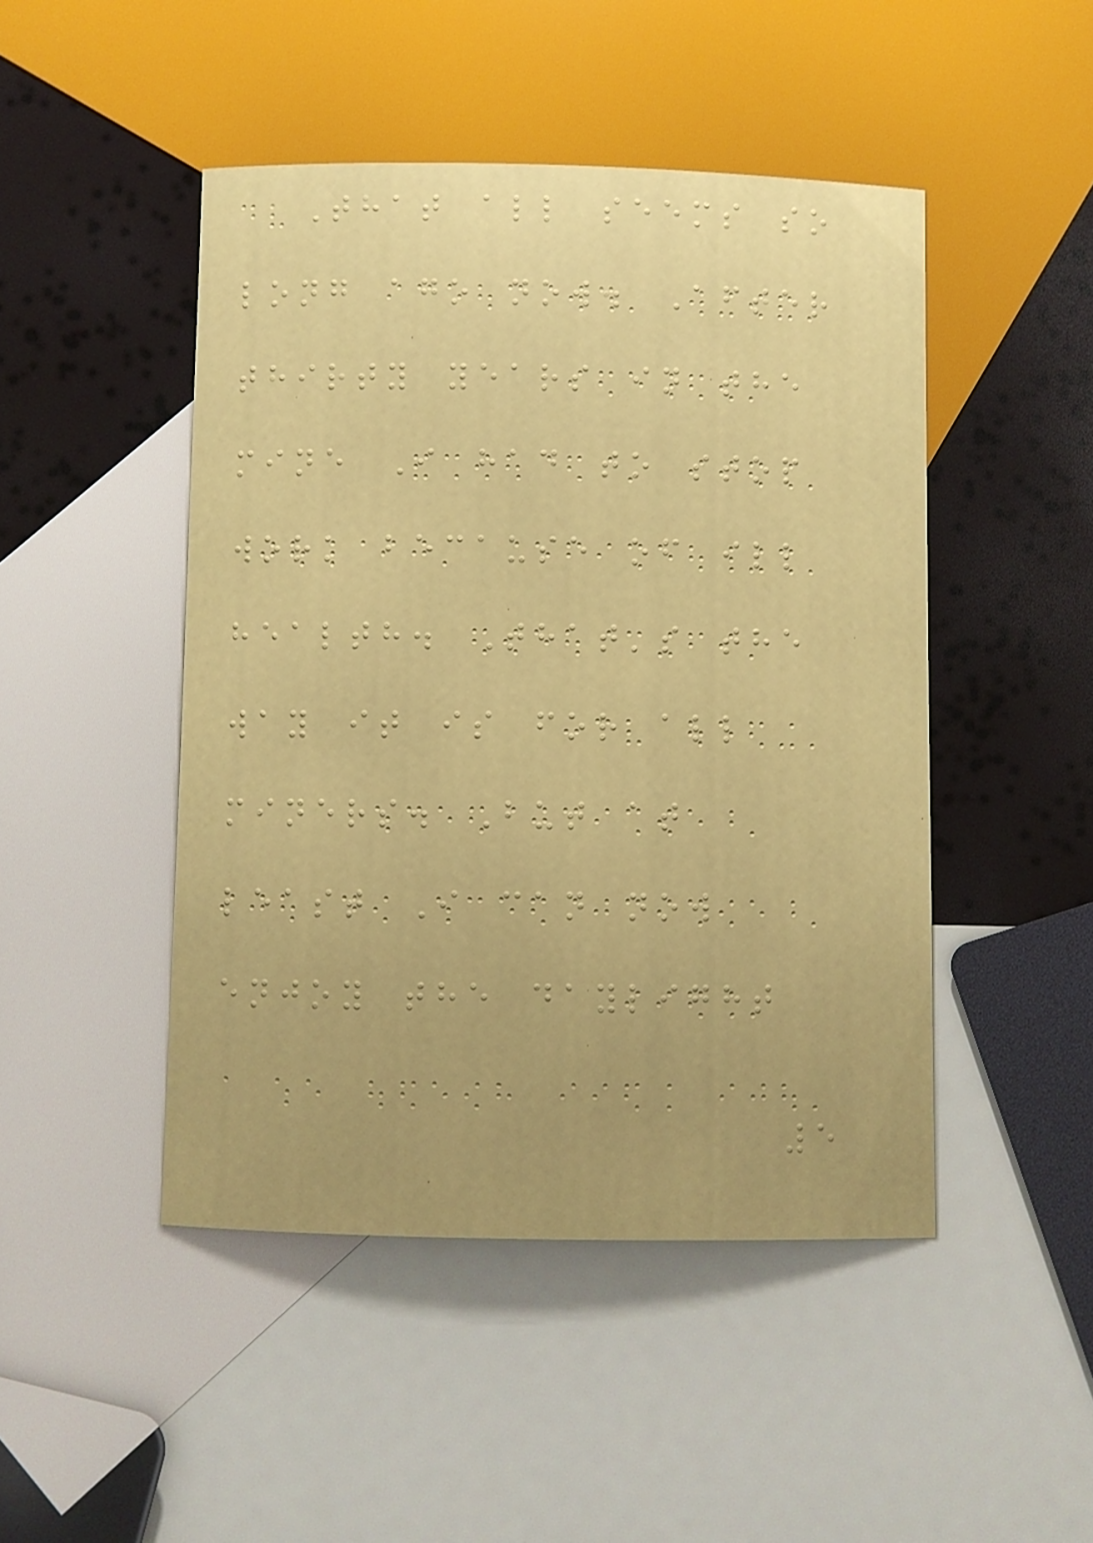That all seems so
long ago now. After
thirty years in the
mine I had to stop
work because of ill
health. That's the
way it is for all
miners. But at
least I can now
enjoy the daylight
5
